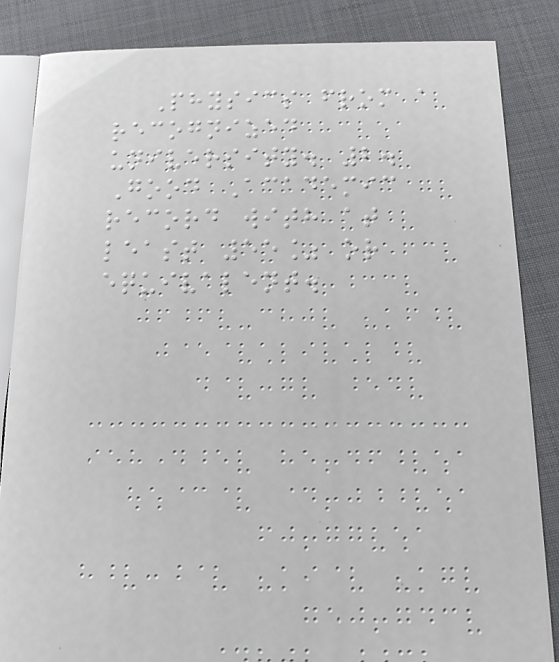Physics from a
recognized
university. 2.
Good Academic
record with at
least 55% or
equivalent.
